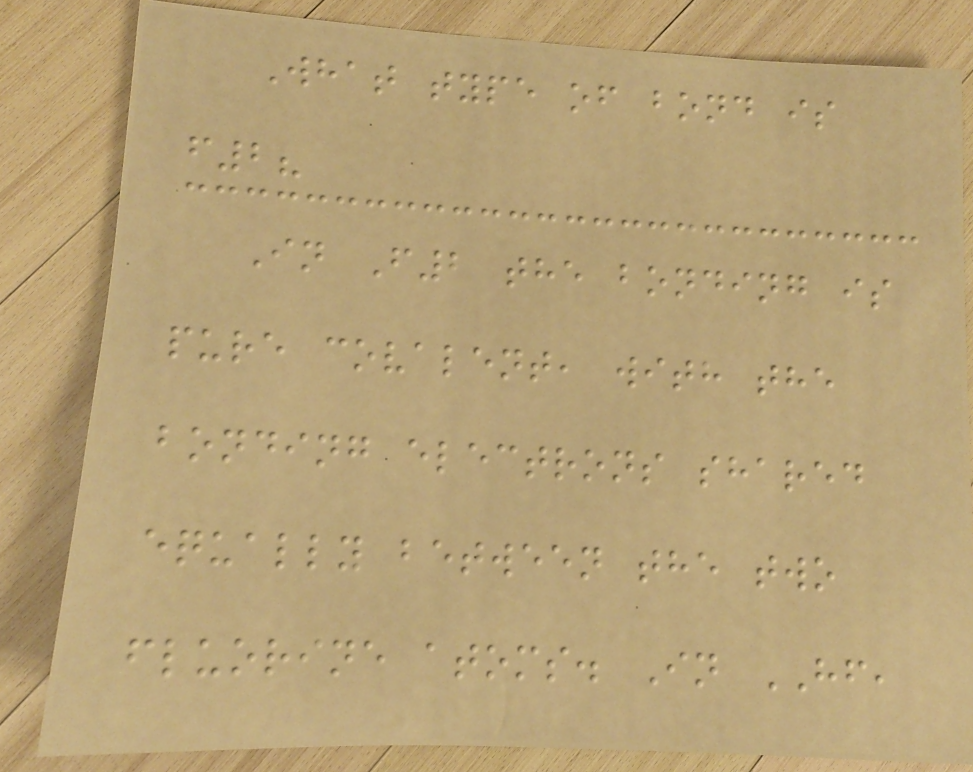What type of bond is
f2?
In F2 the bonding is
pure covalent, with the
bonding electrons shared
equally between the two
fluorine atoms. In HF,
